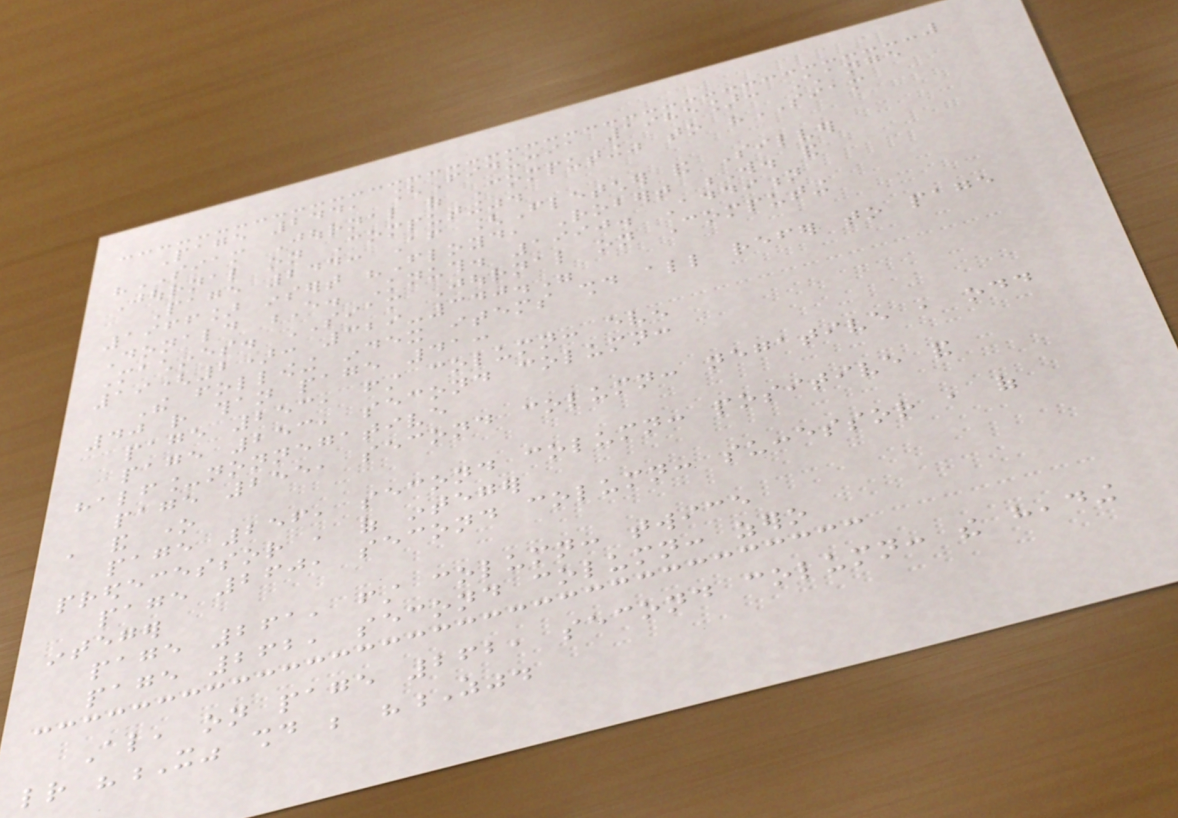Page 244, [Fiduccia 1985]: Change
"SIAM Journal of Computing" to "SIAM
Journal on Computing".
Page 244: After [Fletcher and Silver
1966] insert "Floyd, Robert W. and
Donald E. Knuth. 1990. Addition
Machines. SIAM Journal on Computing
19(2): 329-340."
The following index items should all refer to page
40 rather than page 41:
page 253, first column: even
page 253, second column:
half_nonnegative
page 255, second column: negative , odd
, and one
page 256, second column: positive and
predecessor , of integer
page 260, second column: successor , of
integer
page 261, first column: twice
page 262, second column: zero
Also, on page 262, second column: the heading
letter "X" should be "Z".
